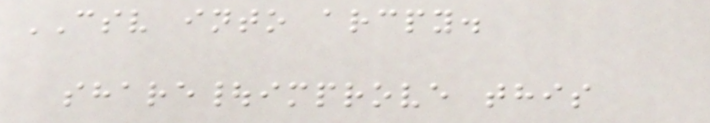CSV into arcpy.
share|improve this
